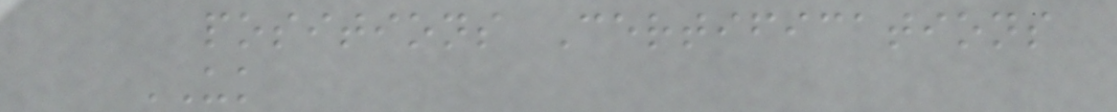positions Certifications
UK
